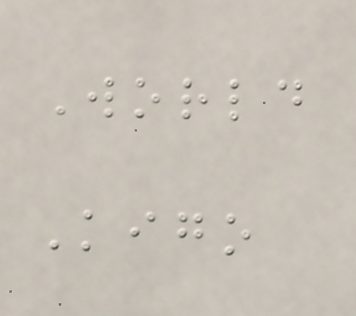World
Kigo
